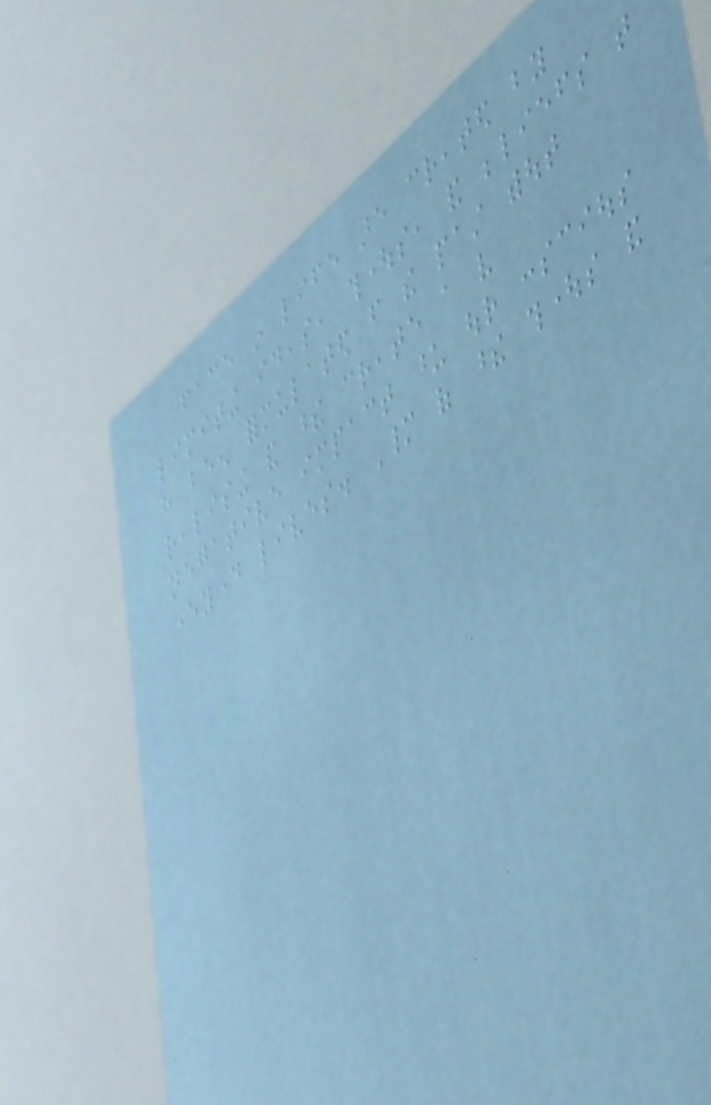face in life are created by
limiting ideas, thoughts, and beliefs that
have been formulated from the past without
realising and these create a very
negative impact upon our conscious
everyday lives. Many of these thoughts and
